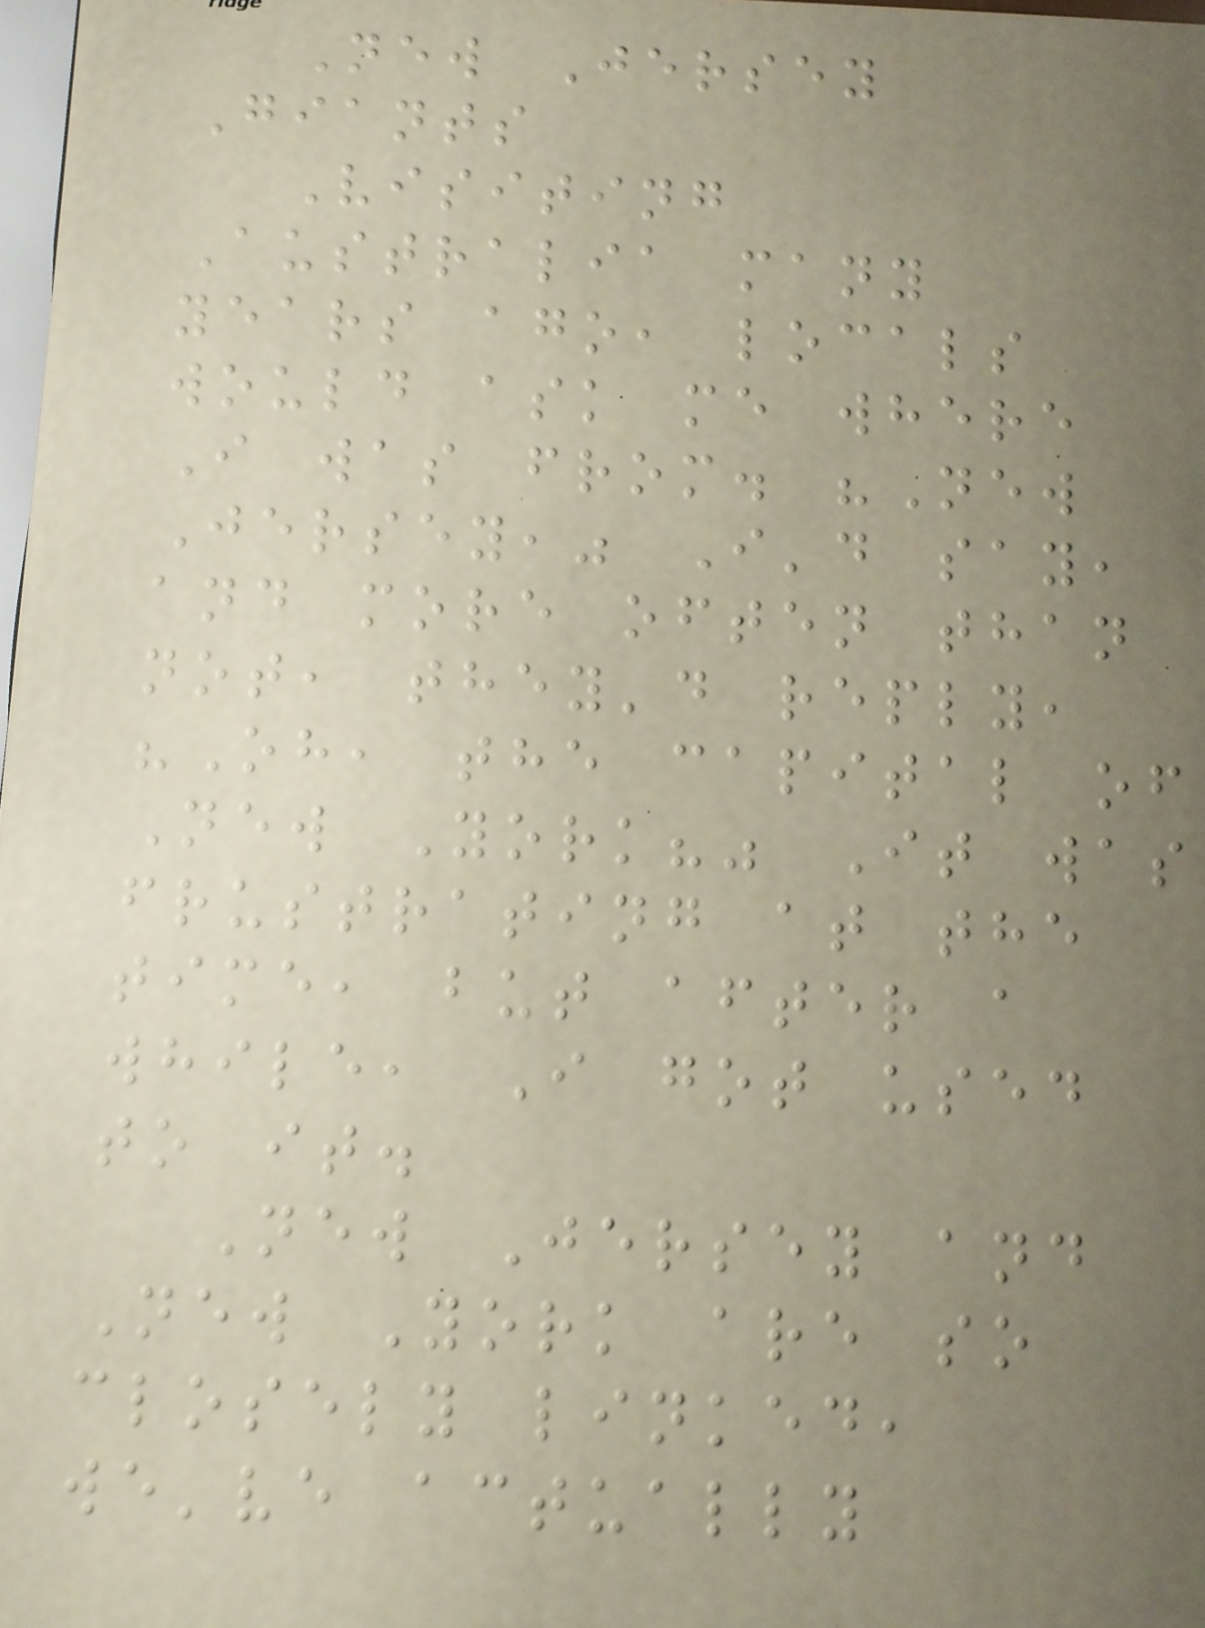New Jersey
Giants
Visiting
Australia many
years ago, locals
would ask me where
I was from. "New
Jersey," I'd say,
and more often than
not, they'd reply,
"Oh, the capital of
New York?" It was
frustrating at the
time, but after a
while, I got used
to it.
New Jersey and
New York are so
closely linked,
we've actually
